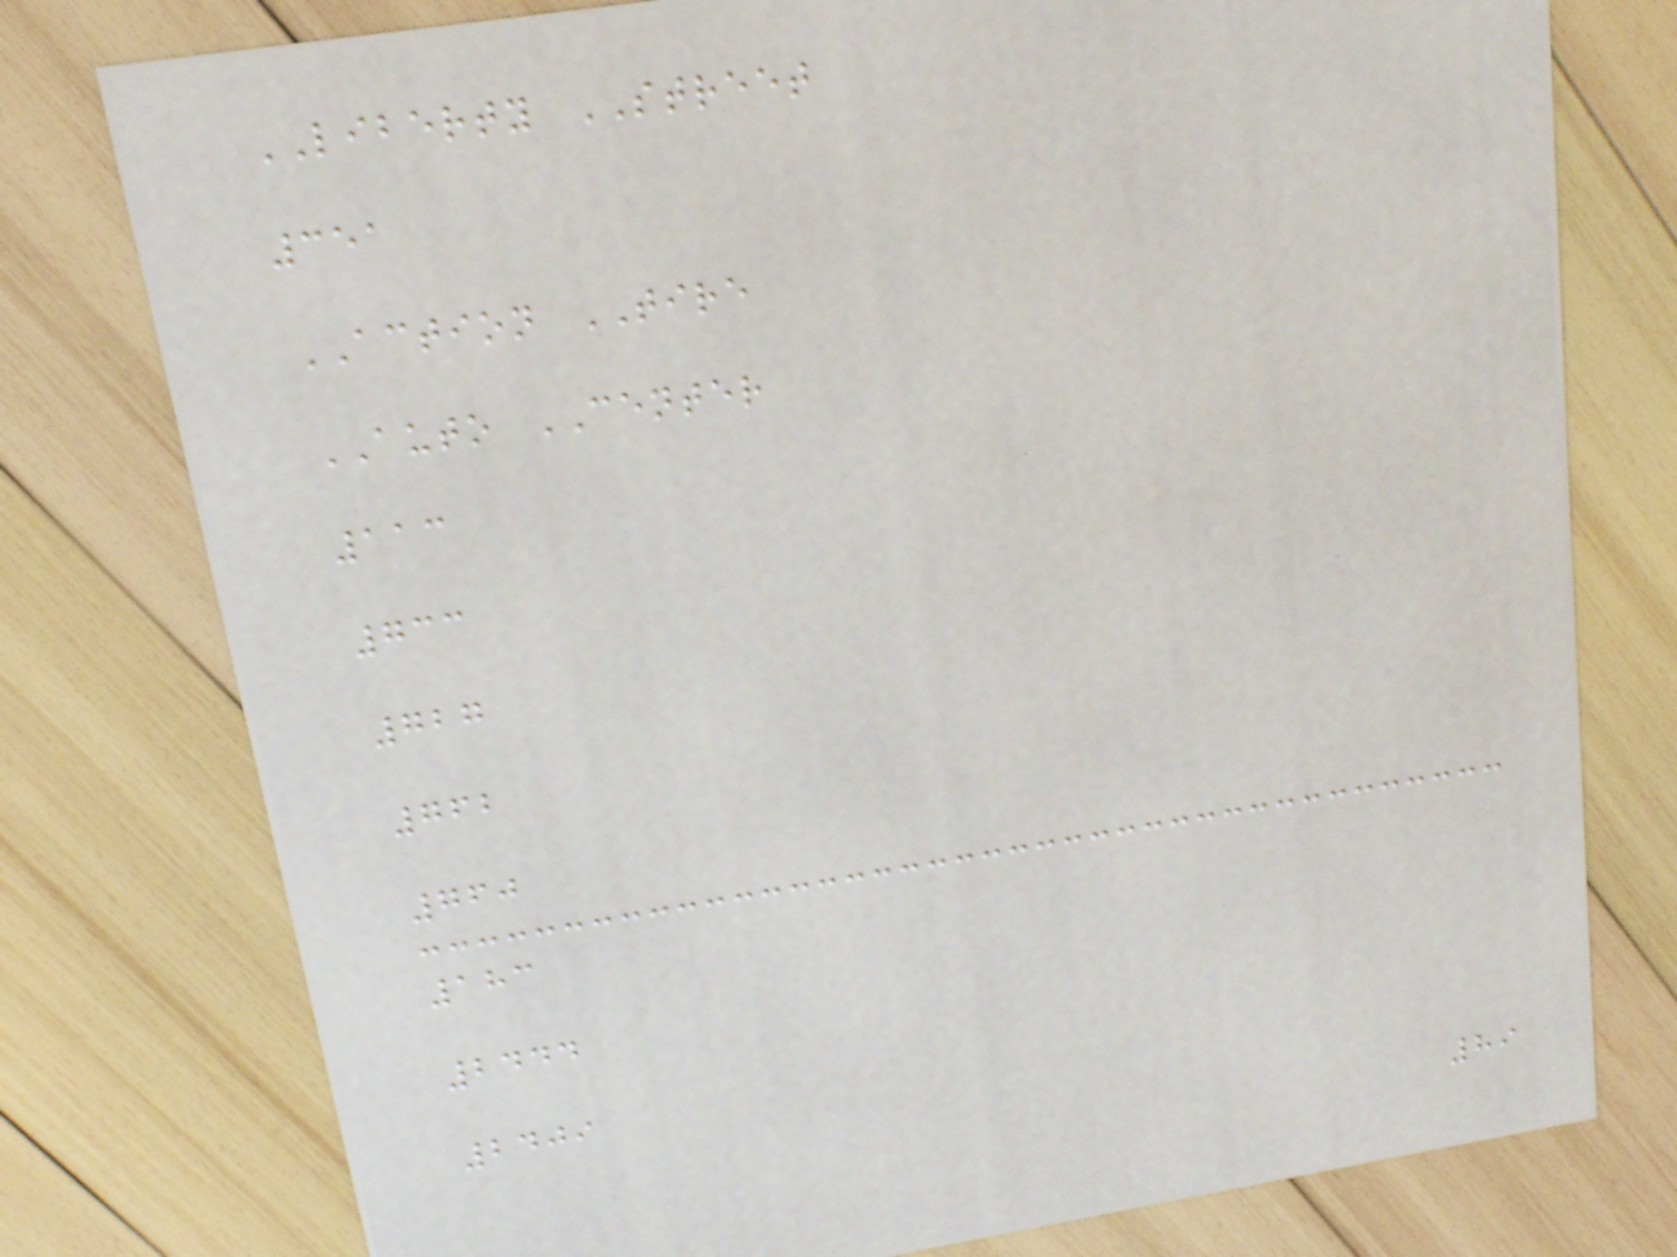LIBERTY STREET
351
ACTION TIRE
AUTO CENTER
113
733
727
762
760
183
2444
2409
89
